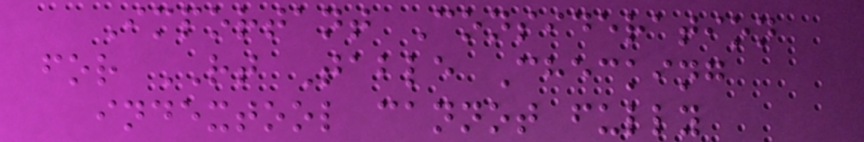Important Consideration
for RT Table Checking
indextool cannot fully
